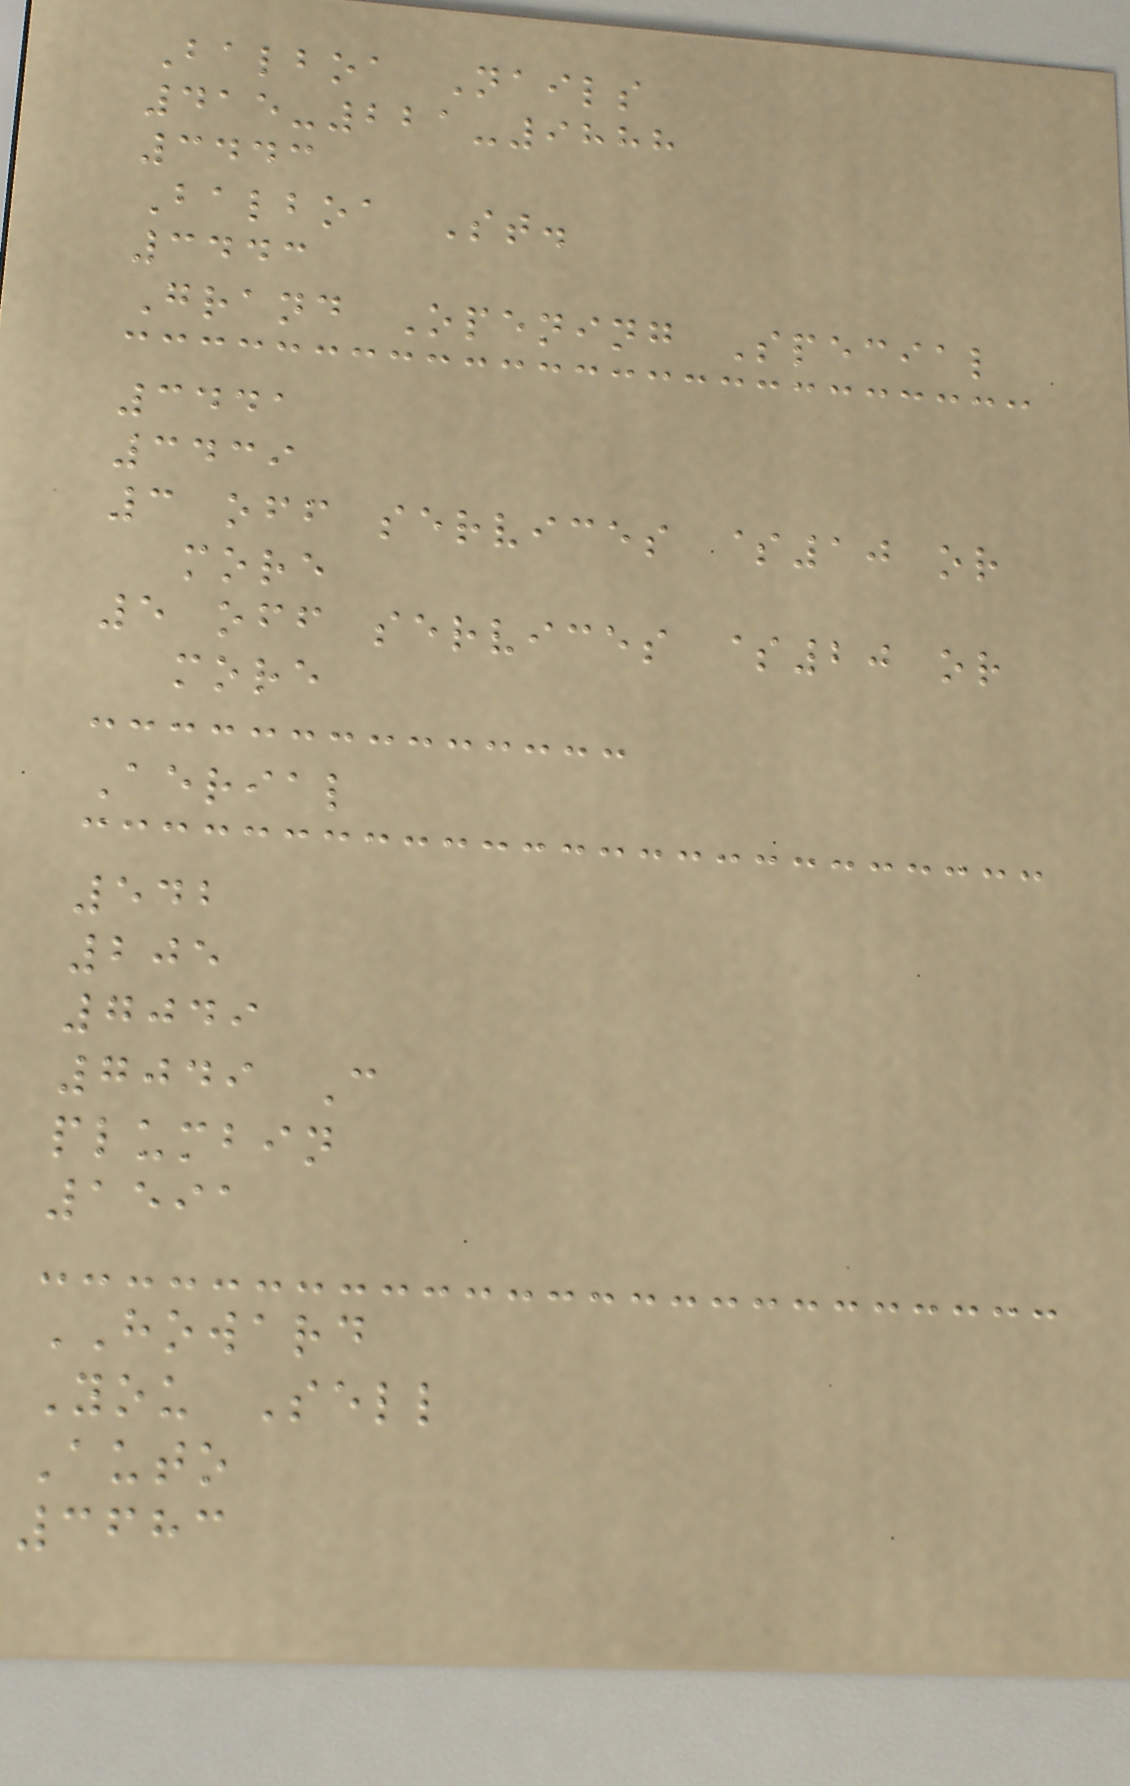Balboa Nails
415-221-9888
3443
Balboa St.
3443
Grand Opening Special
3441
3439
3 off services $10 or
more
5 off services $20 or
more
Aerial
542
205
7049
7049 C
plumbin
1591
HOWARD
You Sell
Auto
3683
